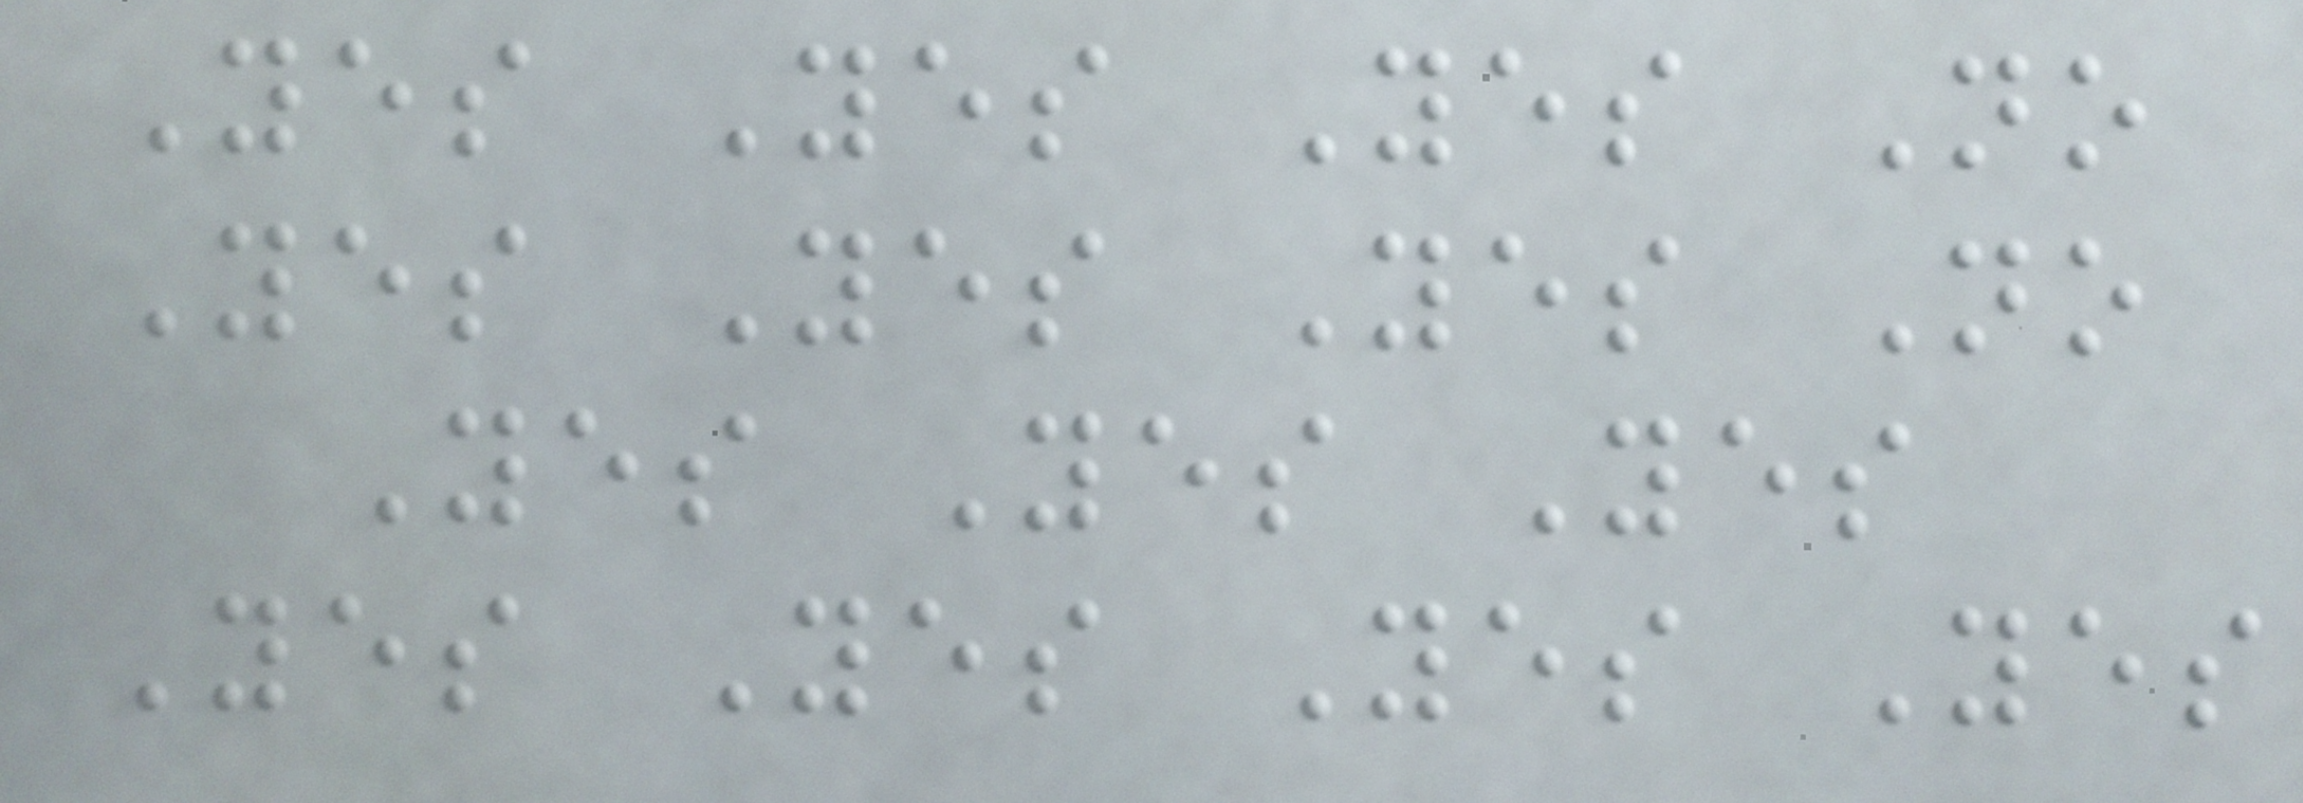Yes Yes Yes No
Yes Yes Yes No
Yes Yes Yes
Yes Yes Yes Yes
